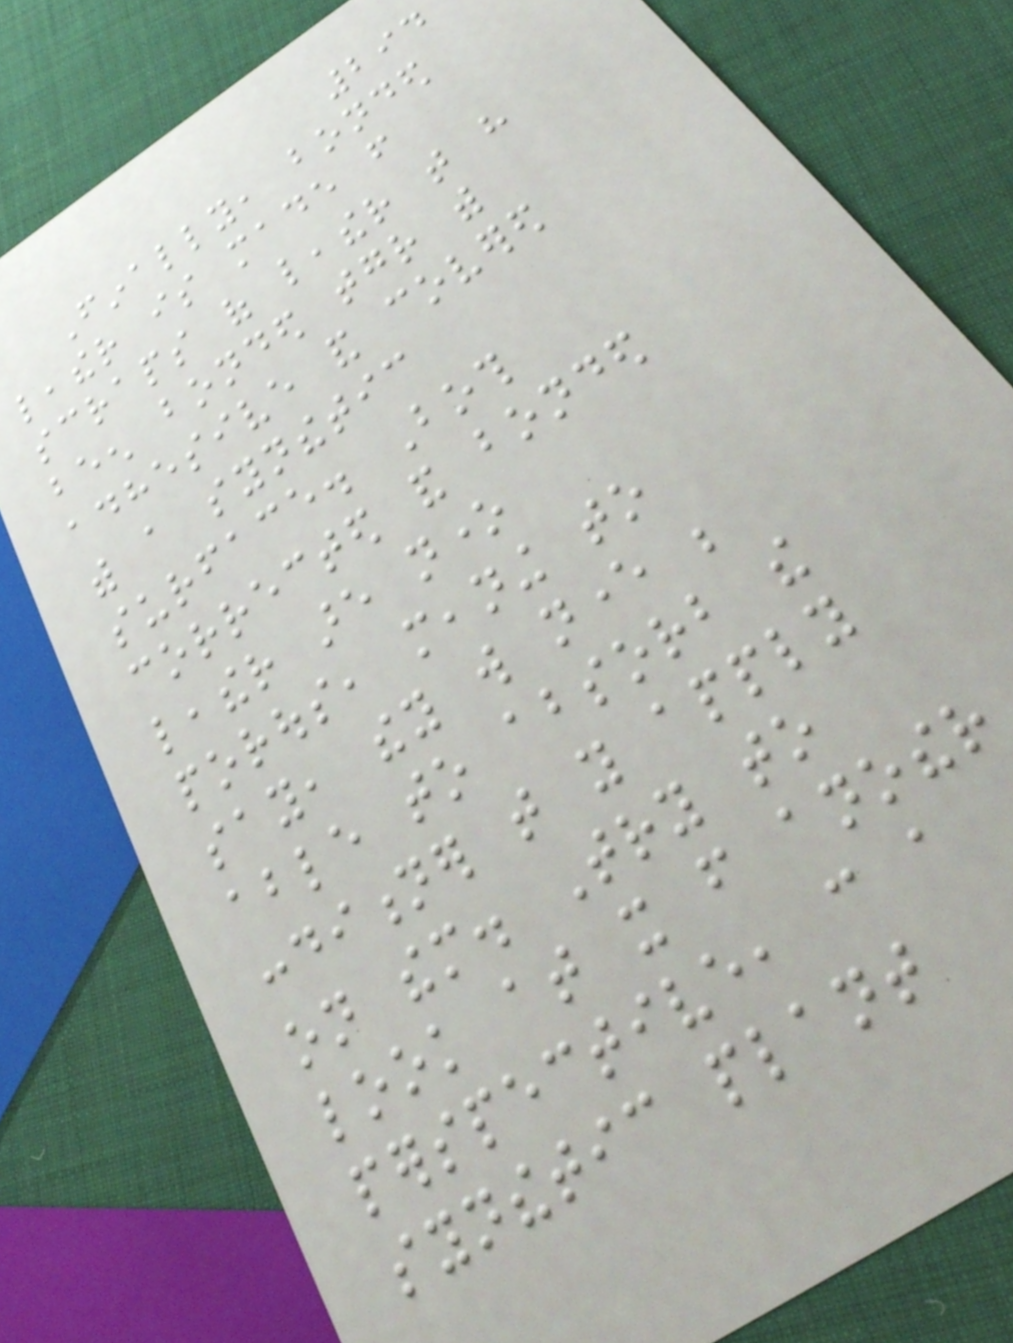294
Finally, bonded
leather is made from
scraps of leather that have
been bonded together with
adhesive and covered
with a synthetic
surface. Both
corrected and bonded
leather are none
porous, meaning to
say, they will never be
able to absorb the
conditioner that you apply
on them. Try to
look at it from another
perspective, can a
synthetic plant
